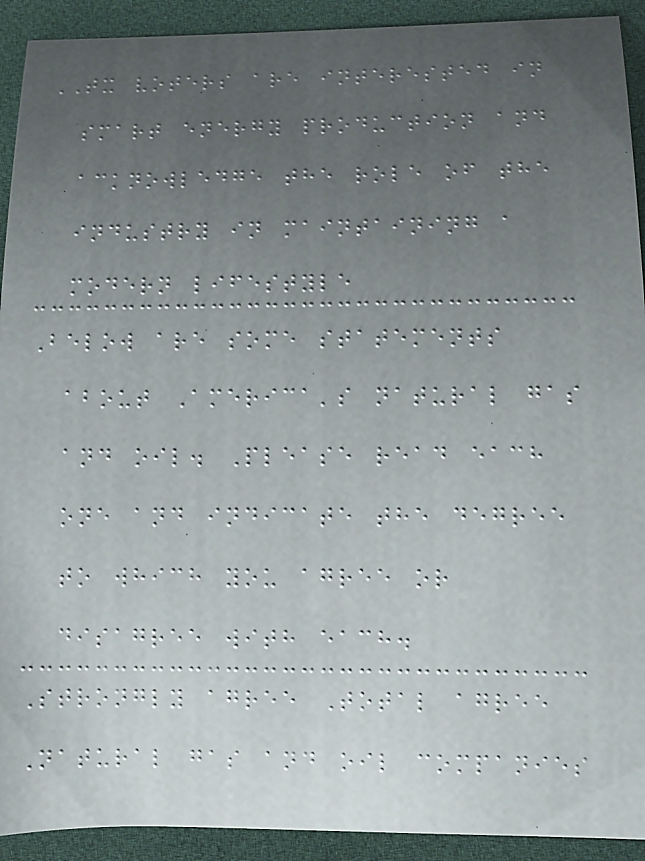TX voters are interested in
smart energy production and
acknowledge the role of the
industry in maintaining a
modern lifestyle
Below are some statements
about America's natural gas
and oil. Please read each
one and indicate the degree
to which you agree or
disagree with each.
Strongly agree Total agree
Natural gas and oil companies
